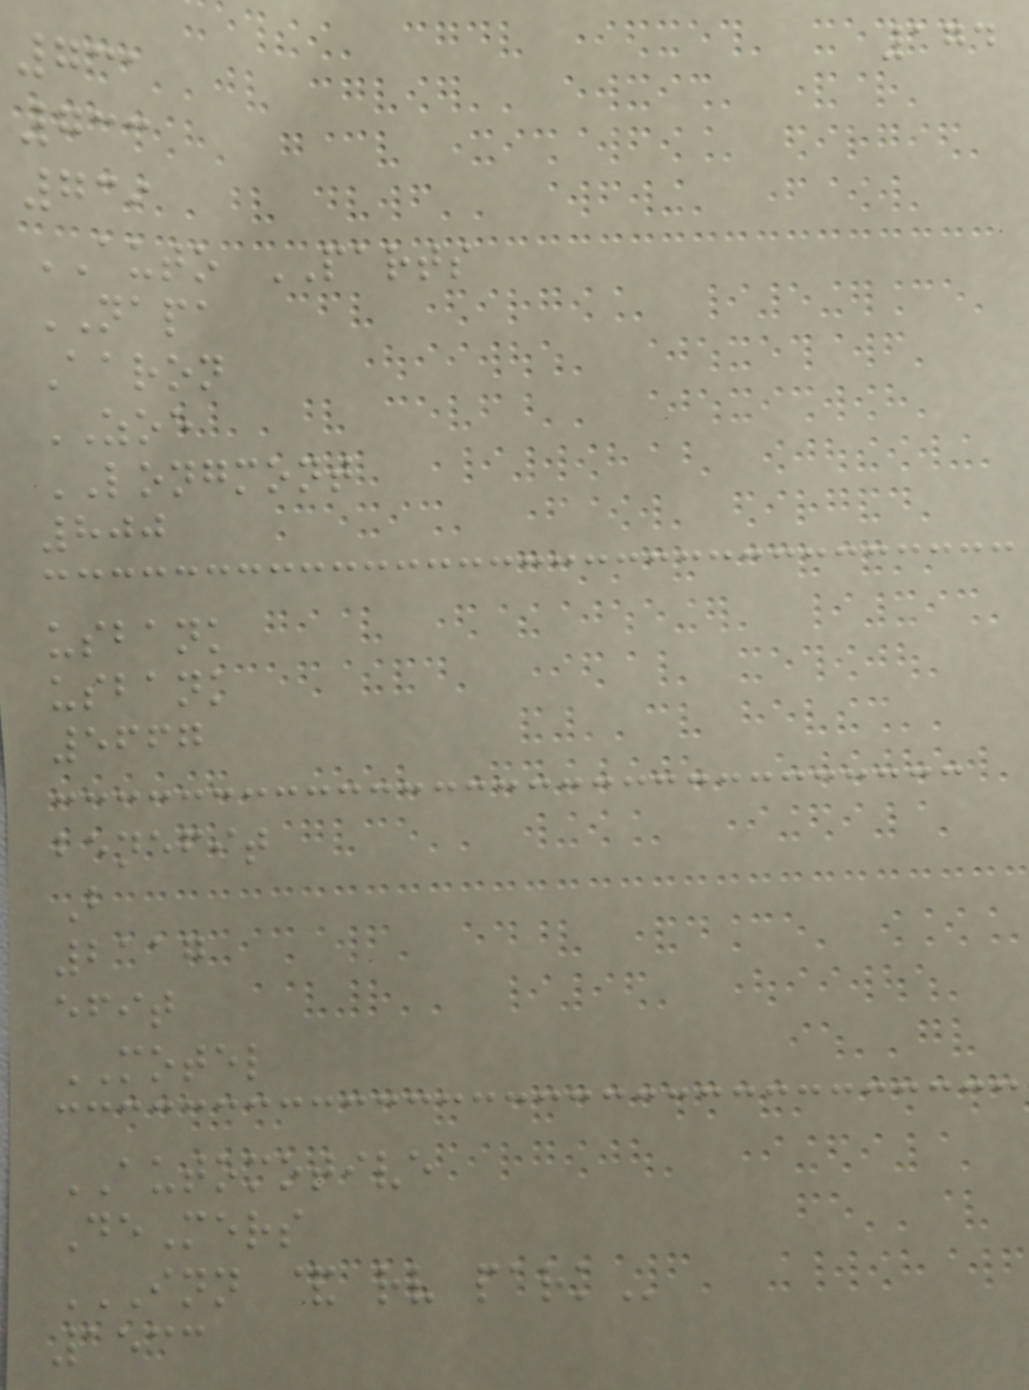174
731
733
739
AUTO PARTS
NAPA
Aaron
ZOE
LONGMONT
800
usbank
usbank
5667
benefit
B
2117
efit
MOTEL
AUTOMOTIVE
DeMers
INN & RV PARK
1533
